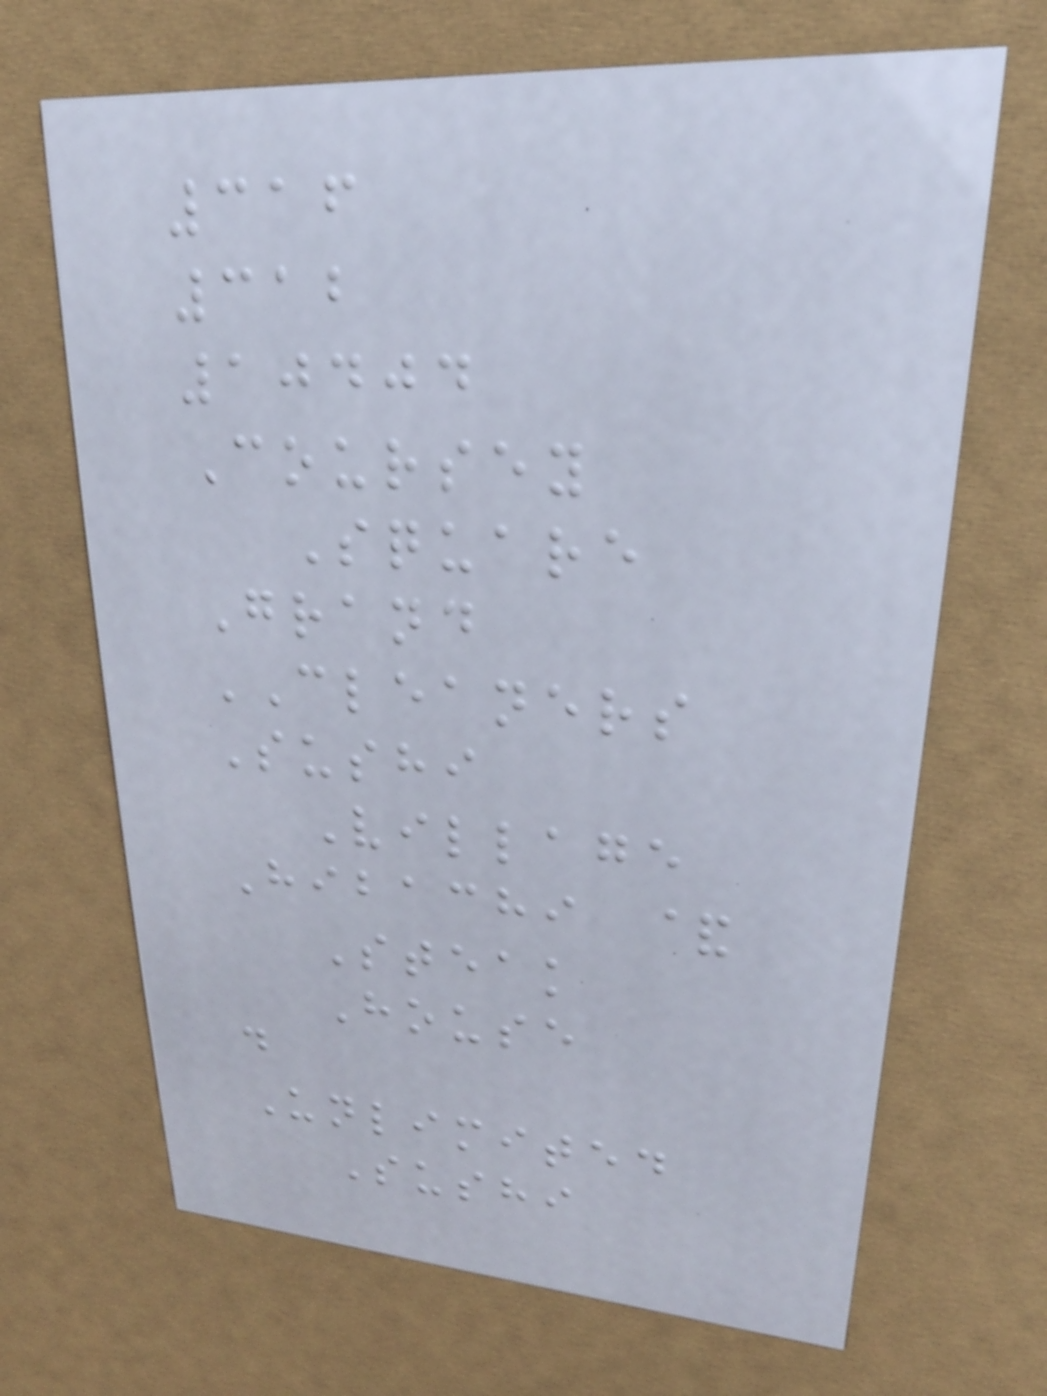316
312
10404
Coursey
Square
Grand
CLEANERS
Sushi
Village
Hibachi &
Steak
House
d
Unlimited
Sushi
